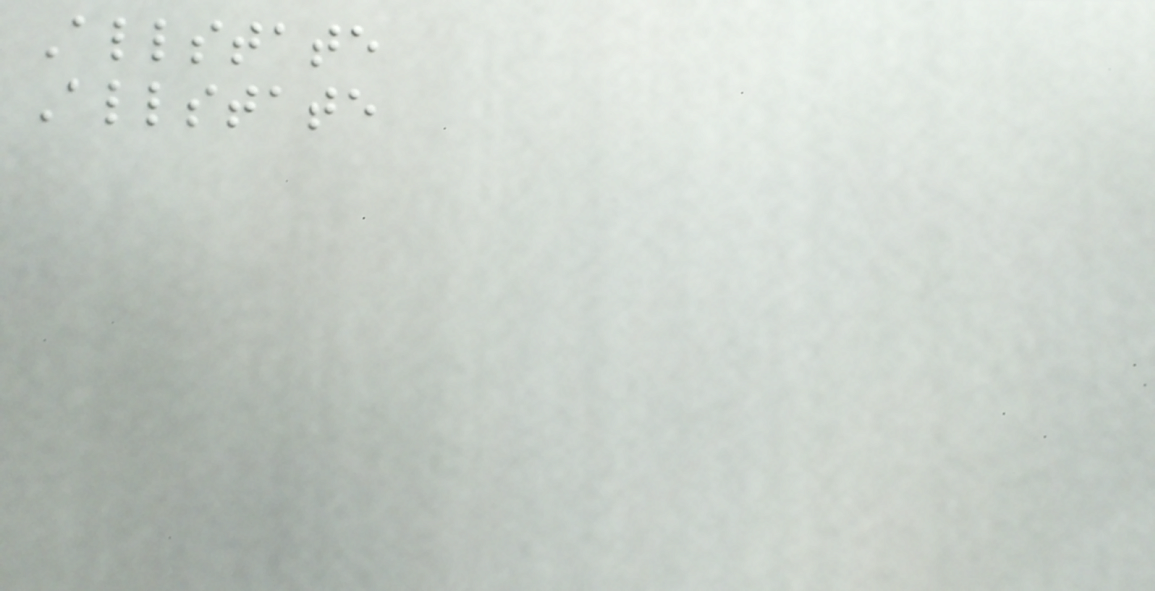Allstate
Allstate
